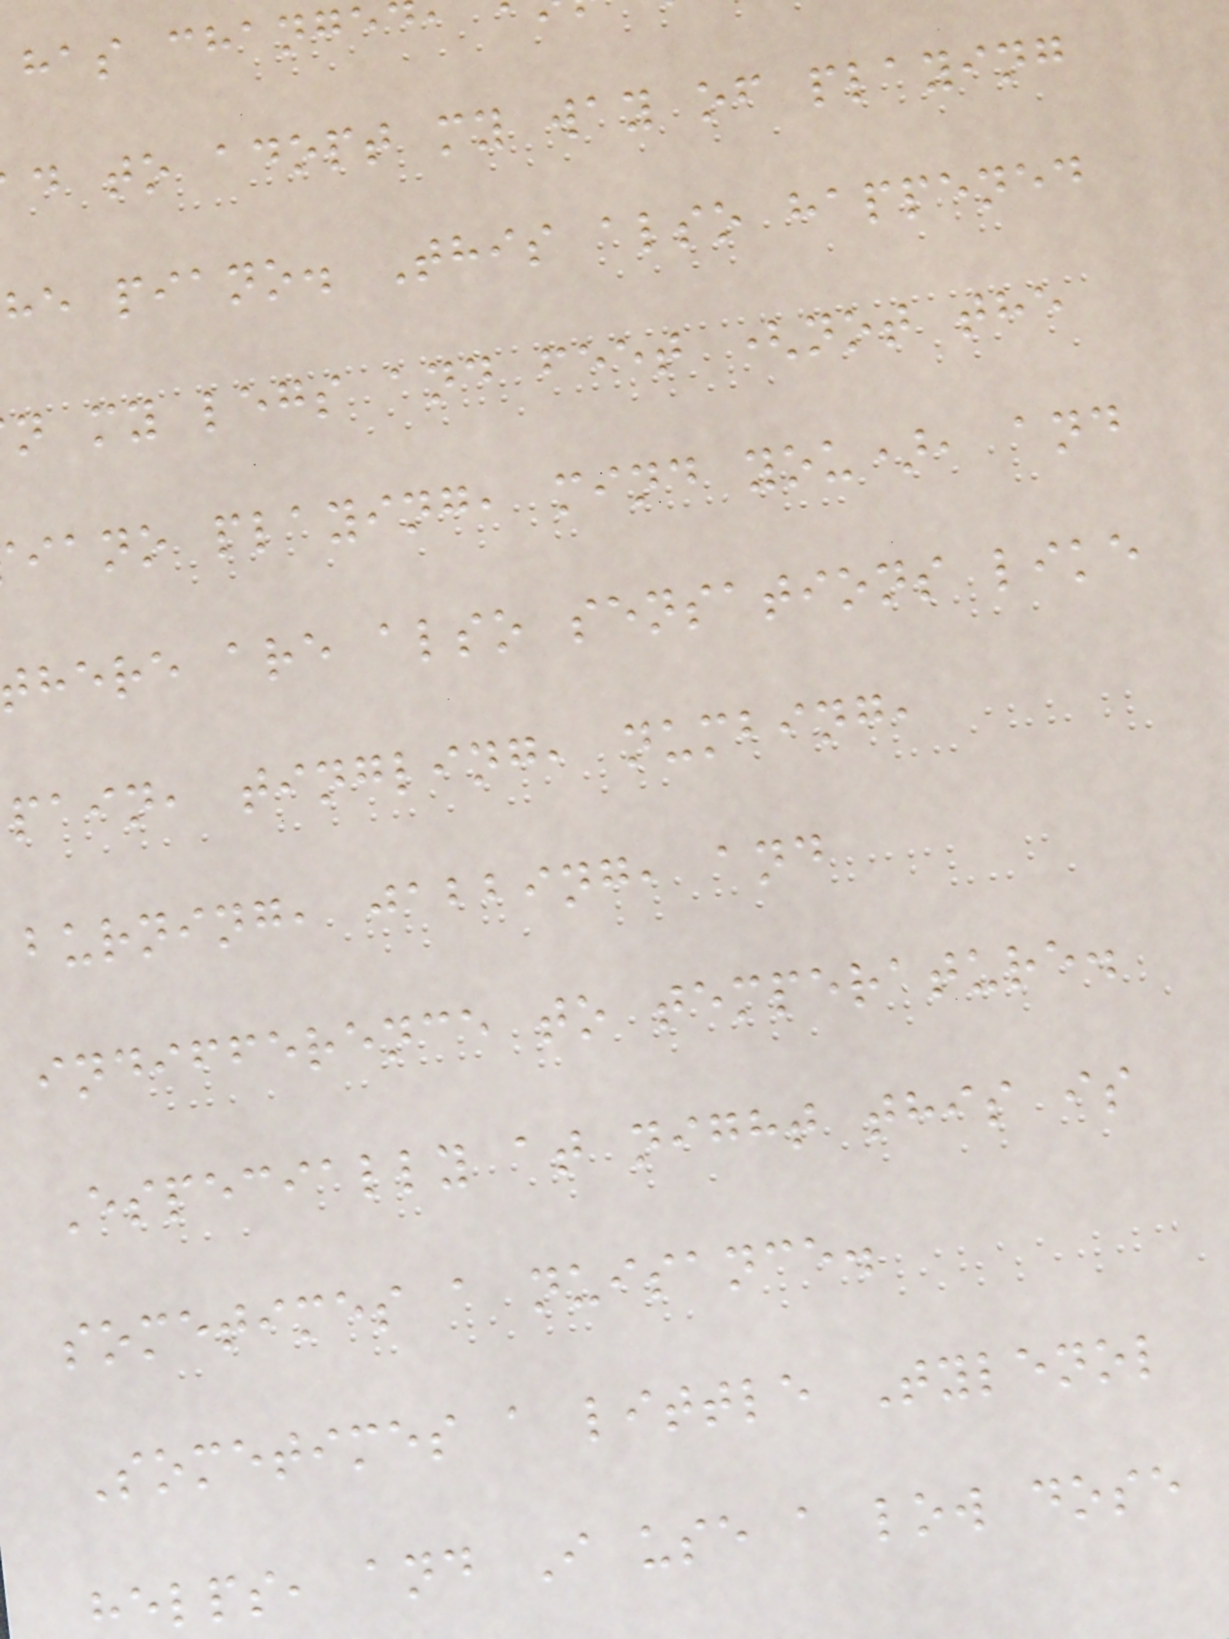has change
d to adopt my way of playing
he piano. This also happened
n my legs and feet (not the
iano playing, mind you), and
here are also sensations like
pain, tingling, numbing,
burning, jabbing, and
indifference to temperature.
Especially at night this is
sometimes a nuisance.
Sometimes a little Tylenol
helps, and I use a low dose
